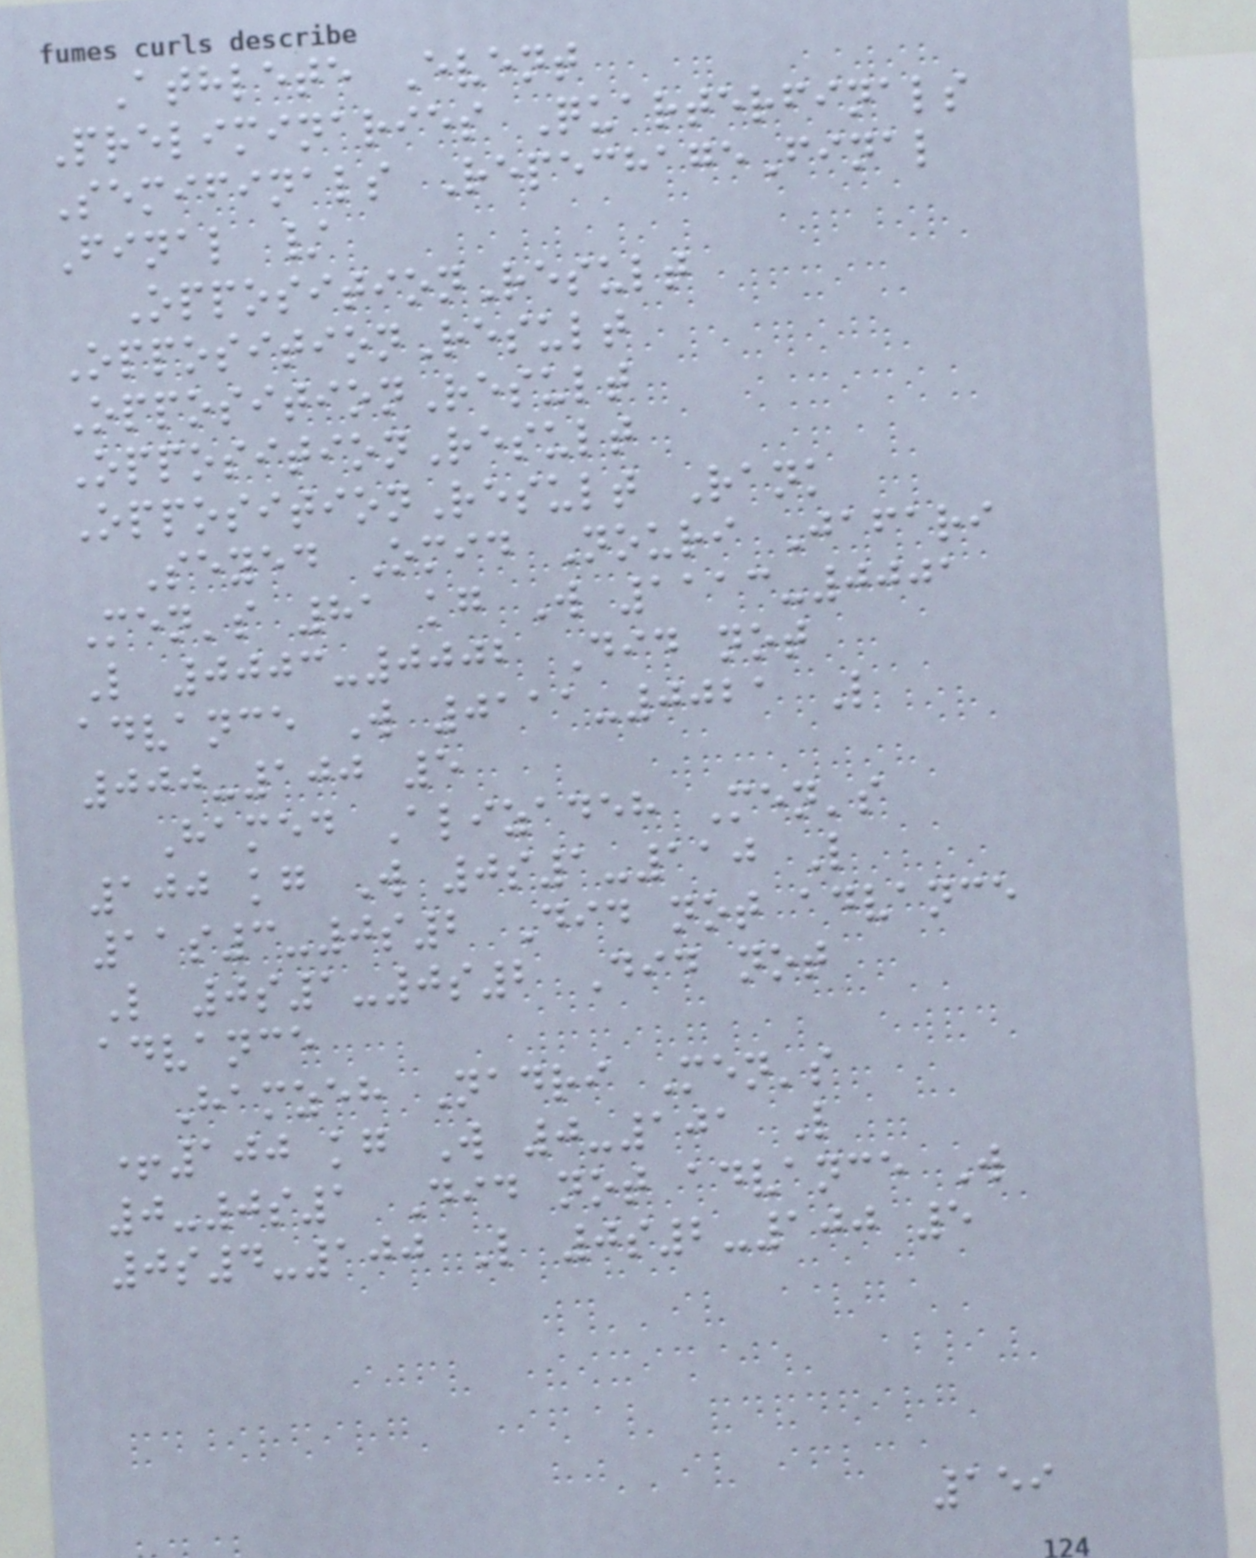Athlete Event
Preliminaries Quarterfinals
Semifinals RepechageFinal
Final /
OppositionResult
OppositionResult
OppositionResult
OppositionResult
OppositionResult Rank
Seyed Omid Nouri Jafari
Men's 81 kg W 1113-0001
L 0003-0002 Did not
advance W 0111-0021 L
000-100 5
Hamed Alizadeh Men's
100 kg W 0s1-110 L
11s3-0s2 Did not advance
L 0s1-0s2 Did not
advance
Hamzeh Nadri Men's
+100 kg W 0-101 L
0-0s1 Did not advance W
0s4-100 L 0s2-100 5
159
